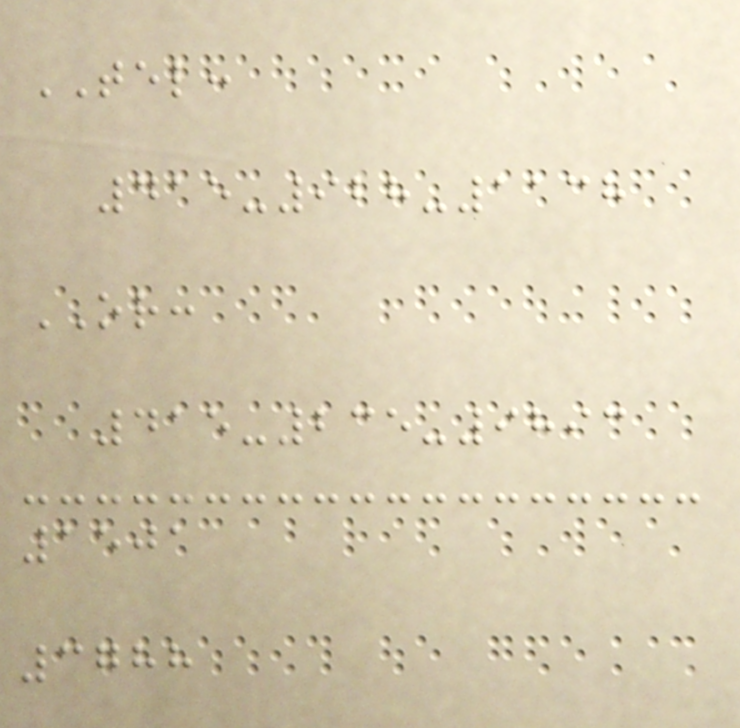TEL:
415-928-1138
OR:
415-235-9893
1501
3788
